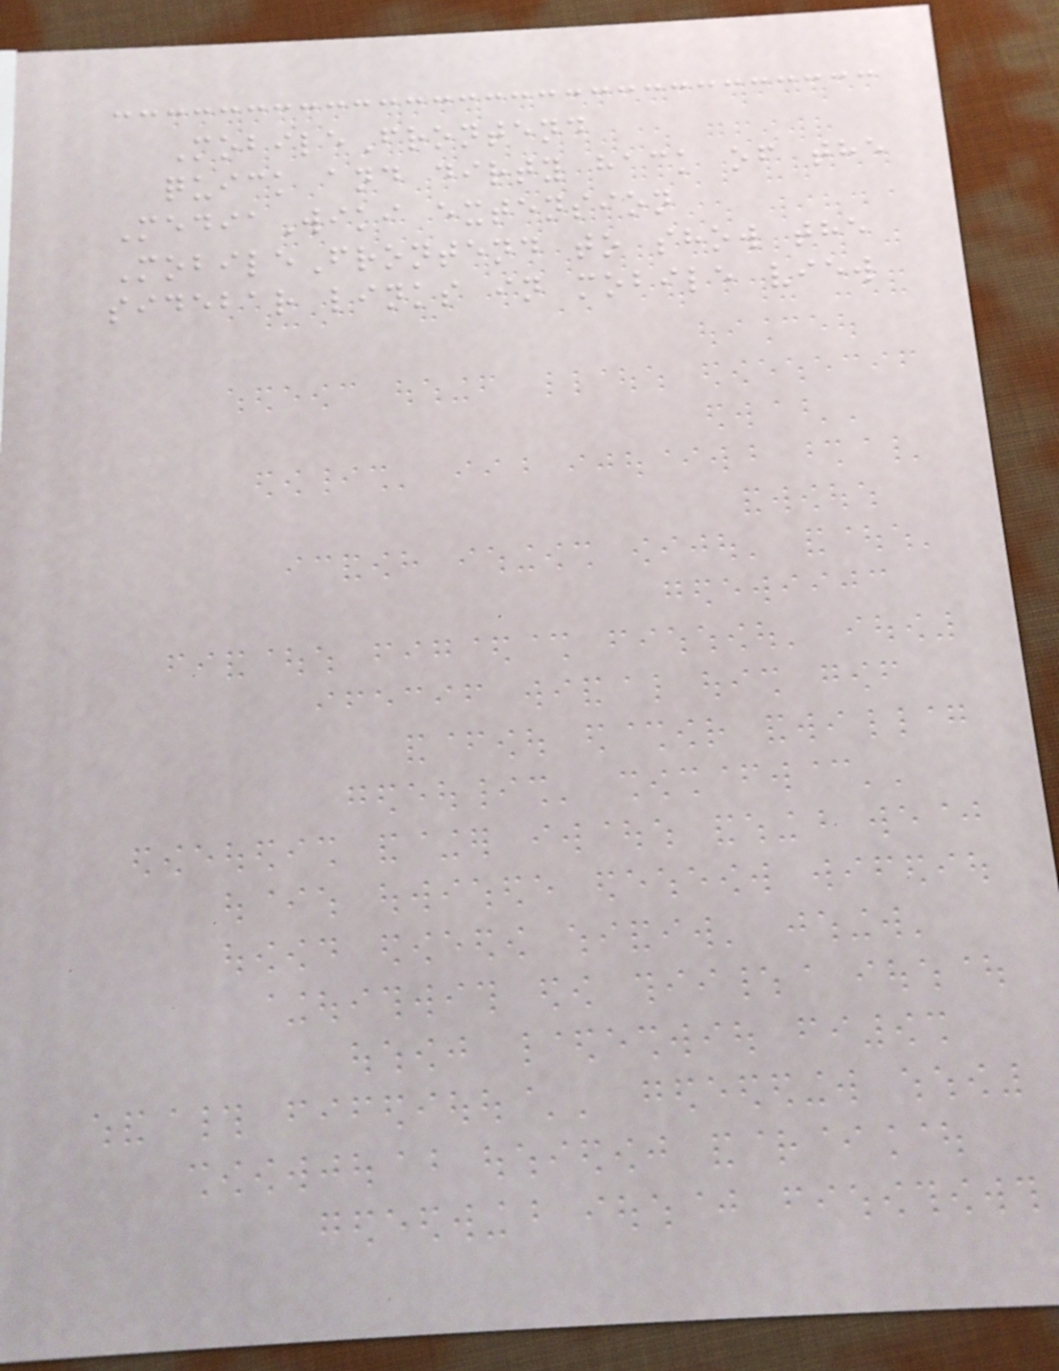MobileFrontend
quick and dirty hack of the
MediaWiki extension
MobileFrontend to show the
sidebar links in mobile view
